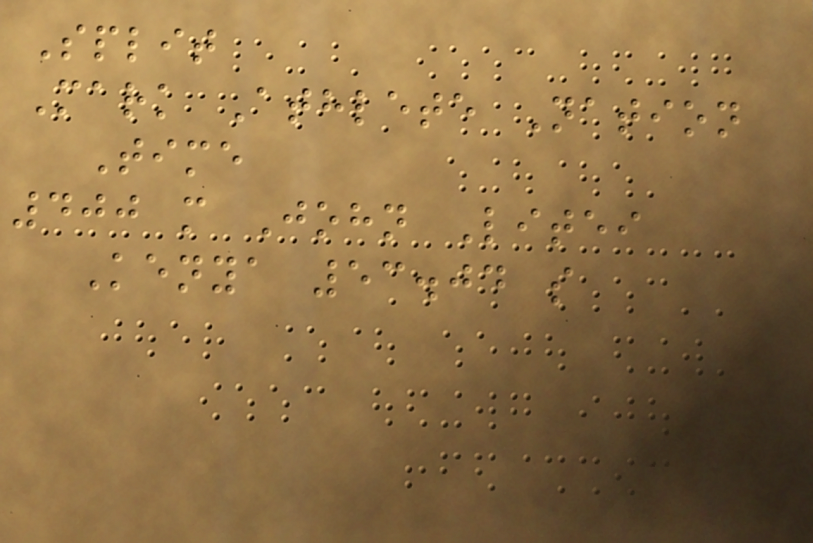Split
Mark Athlete Nation
Time
400 m John Litei
Kenya 53.04 s
